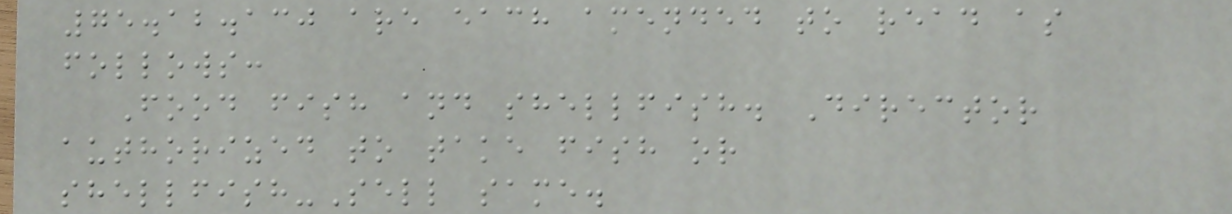75.12.130 are each amended to read as
follows:
Food fish and shellfish. Director
authorized to take fish or
shellfish-Sell same.
